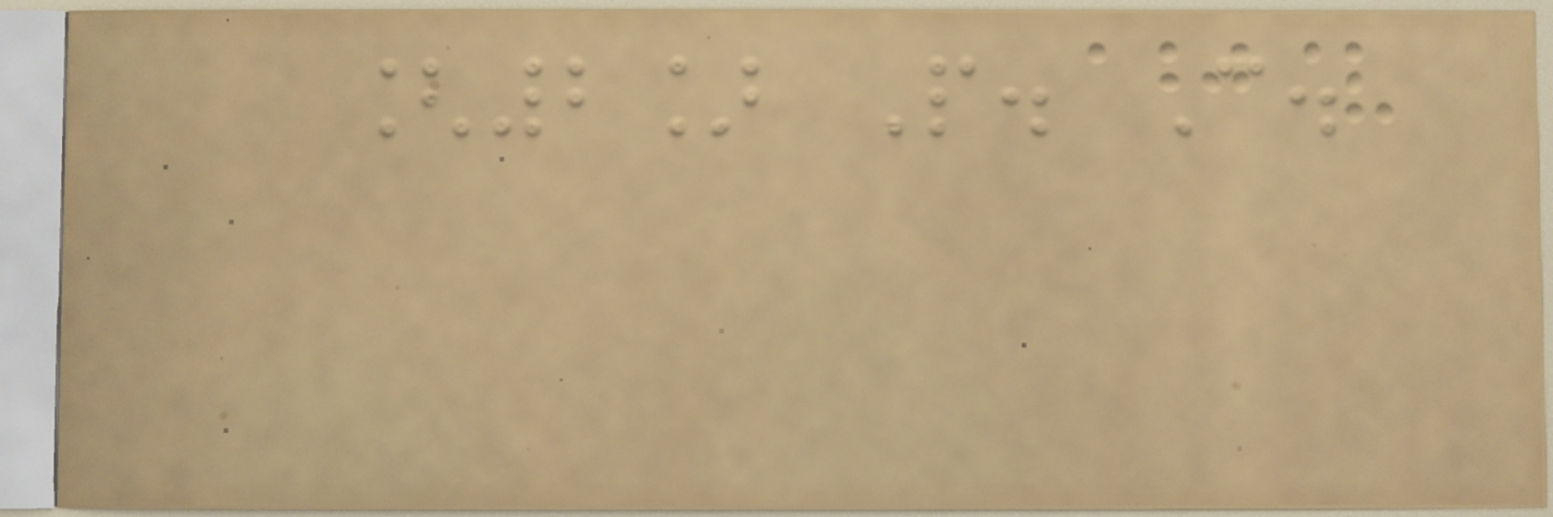[2] P. C.
